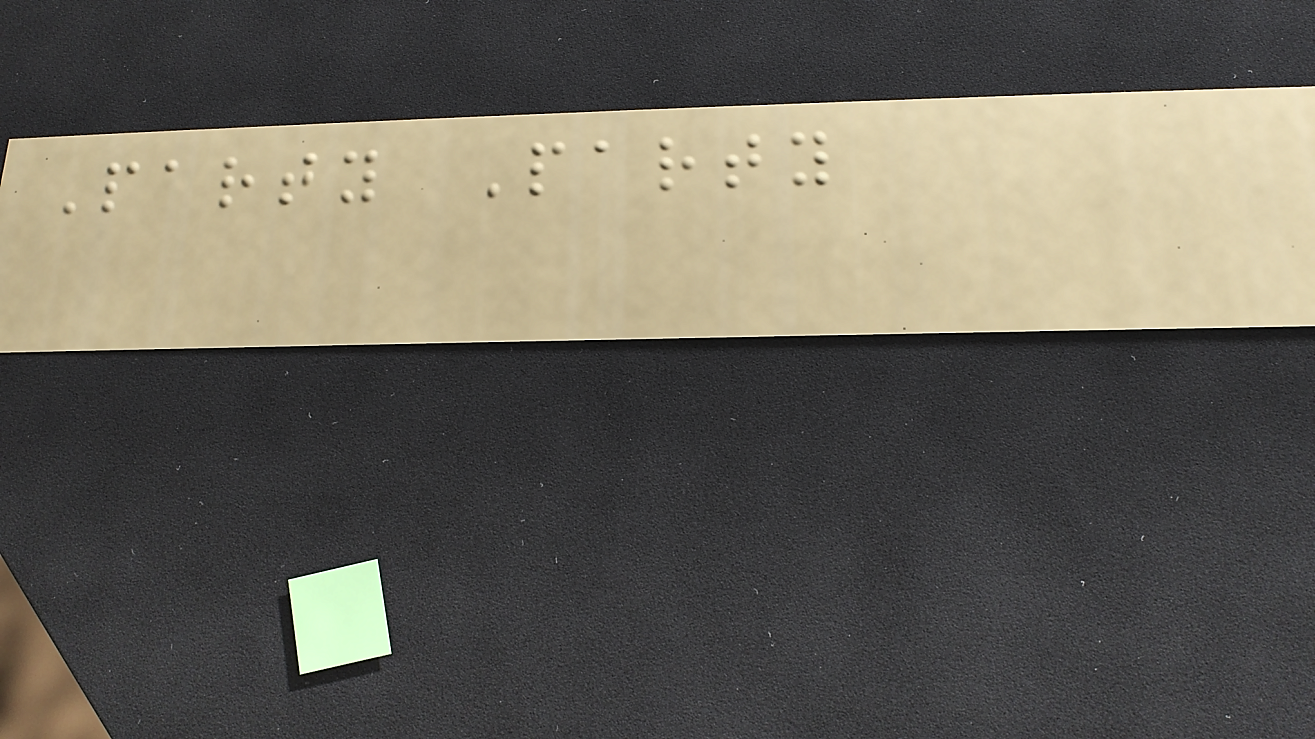Party Party
